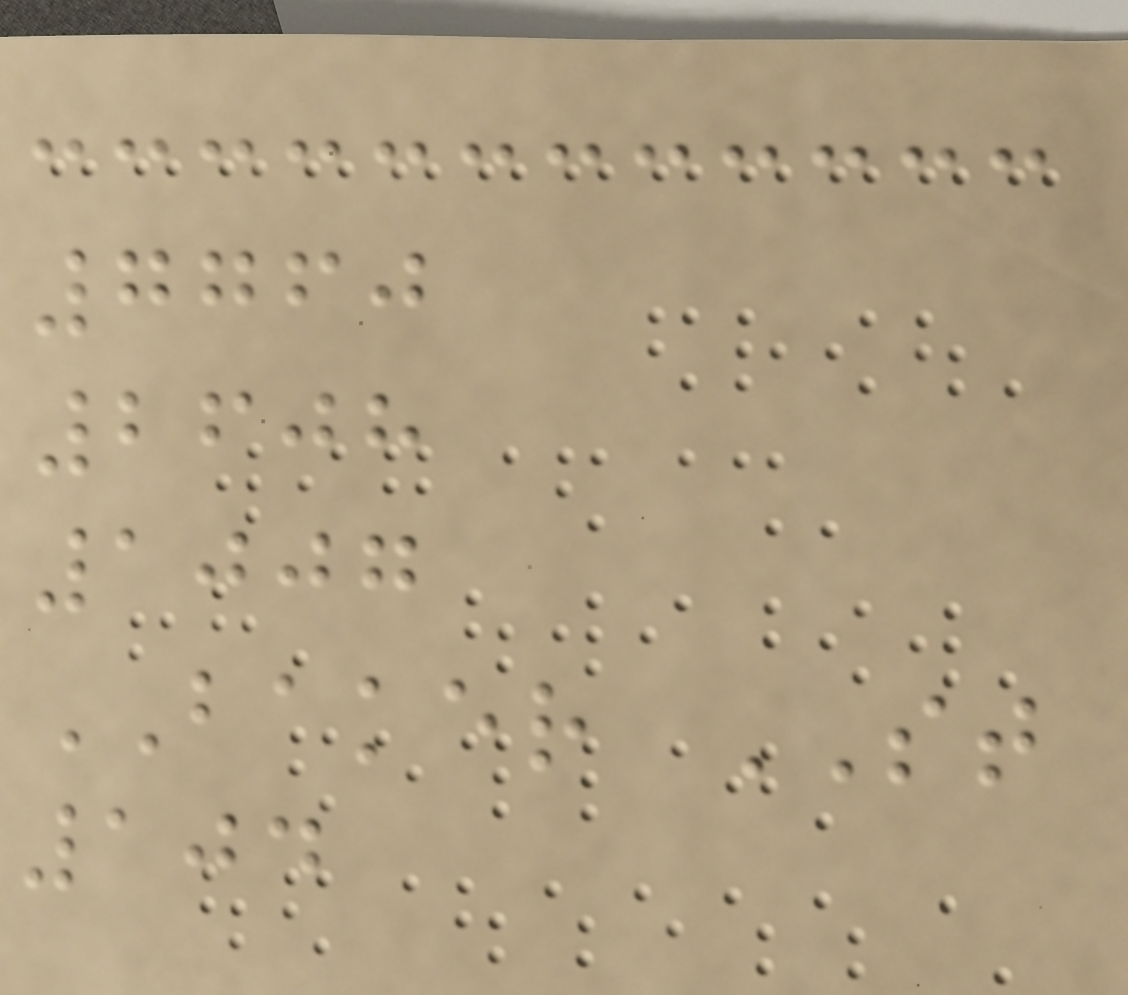7760
2608
1007
BAKER ST
104
